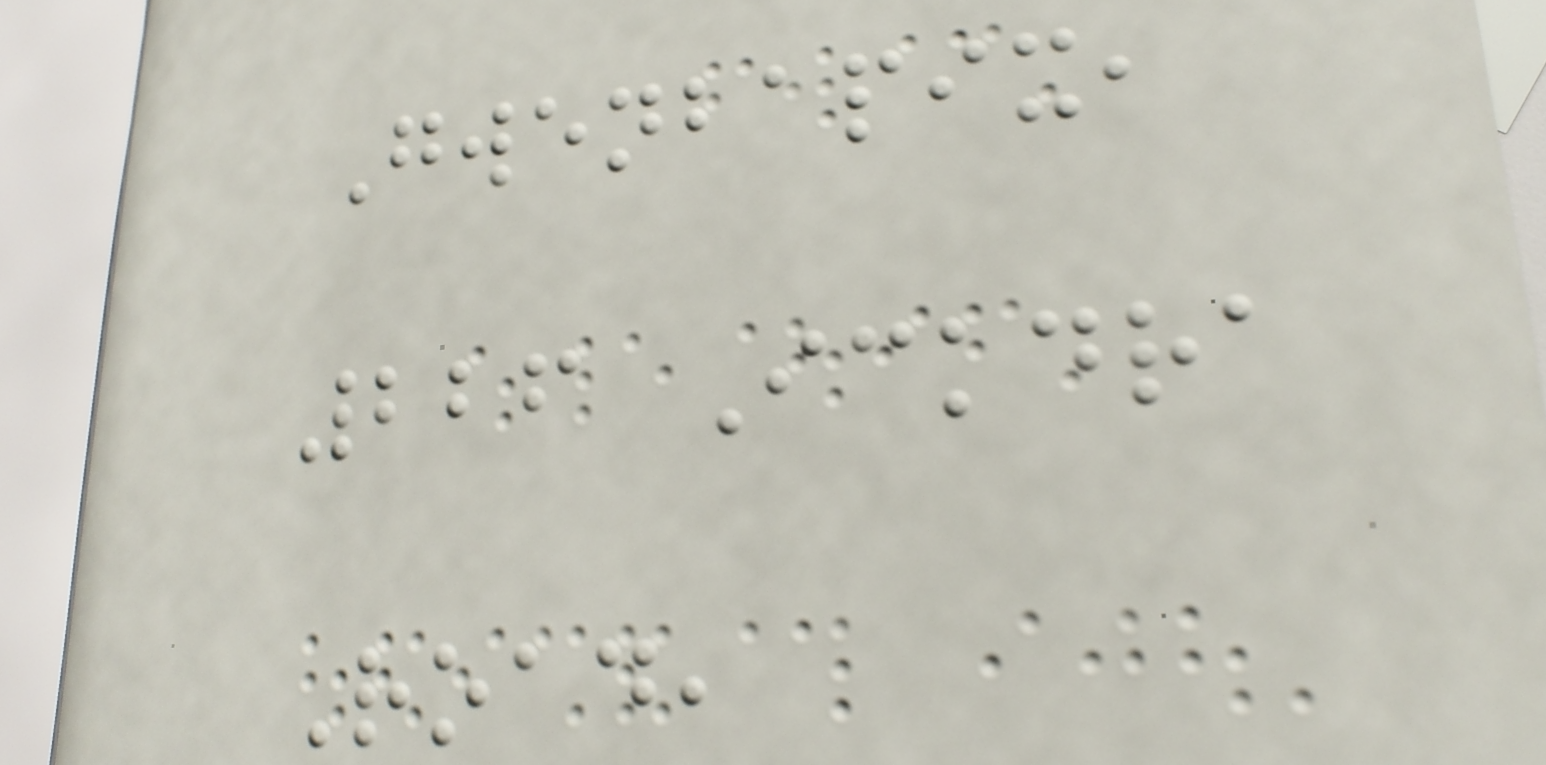Gwenbapix,
226 Ickdra
Road,
